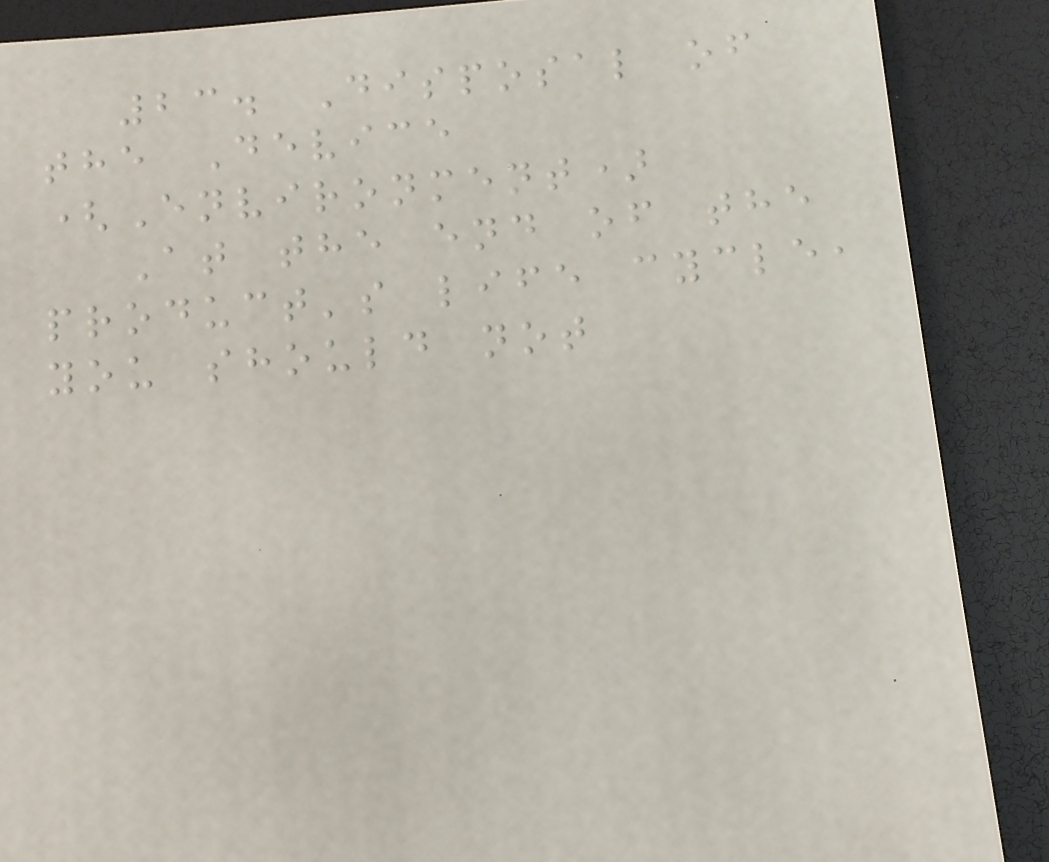23. Disposal of
the Device
(Environment)
At the end of the
product's life cycle,
you should not
